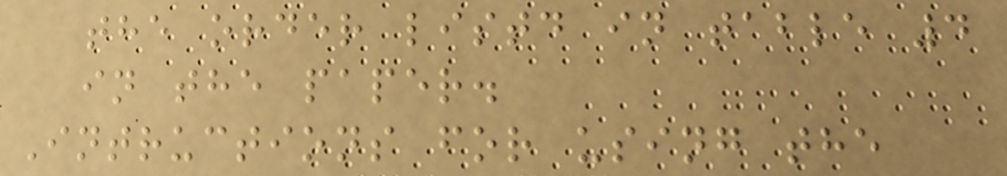the order listd in table 4
in the paper.
Intructions for using the
